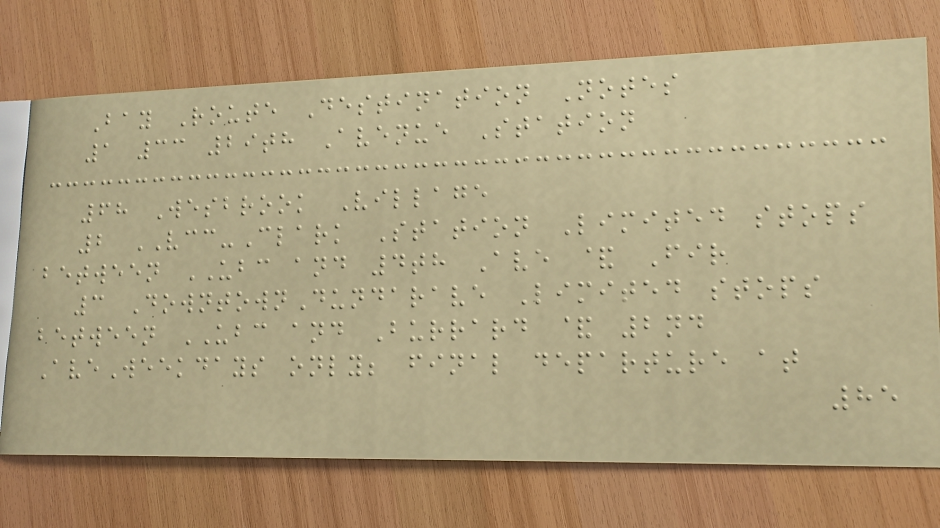Bay Route Destination Notes
1 33 29th Avenue Station
68 Wesbrook Village
2 VCC-Clark Station Limited stops
between UBC and 4th Ave & Fir
3 DowntownDundarave Limited stops
between UBC and Burrard & 2nd
AveWeekdays only; final departure at
85
